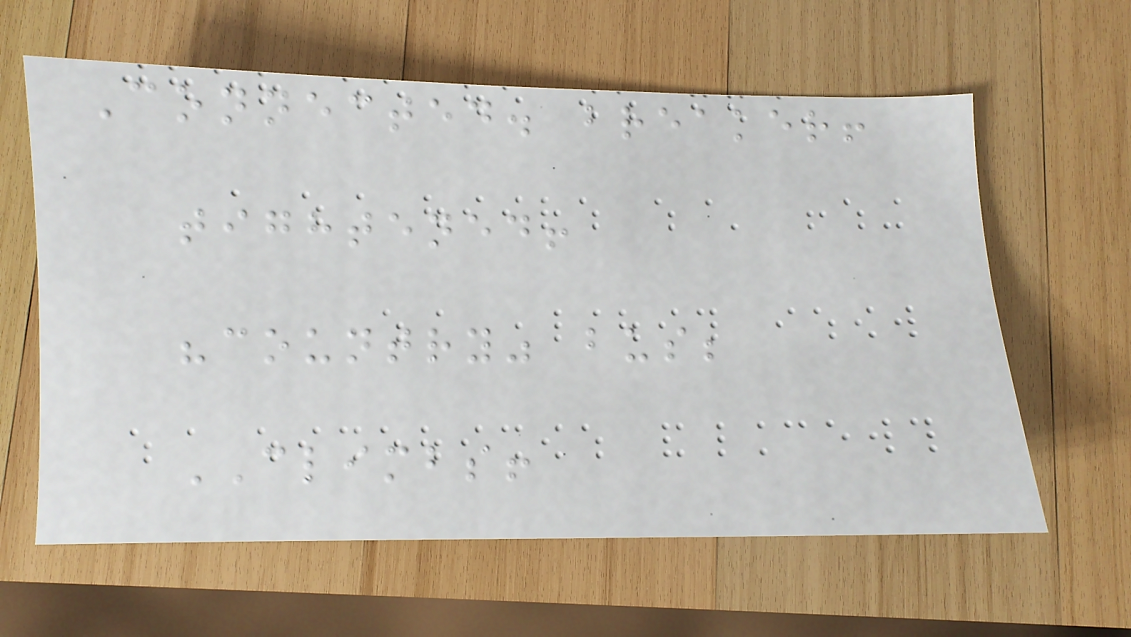Connected. breaker!
tightened!
"country" bus;
CLIMBS!
